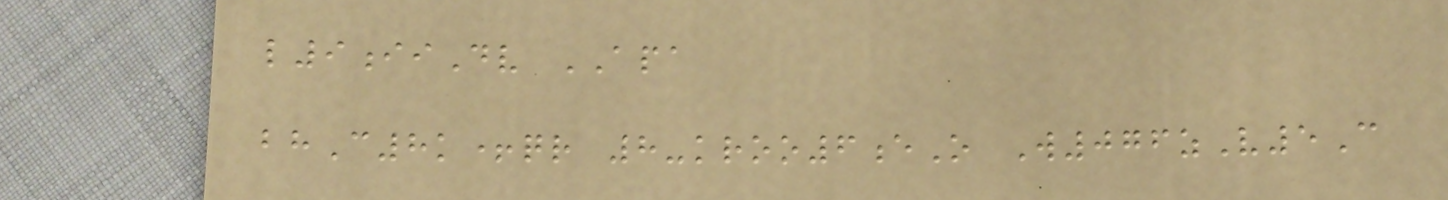l9iiDv APA
bhC8k+qr 8-kroo6eO W076zV5C
